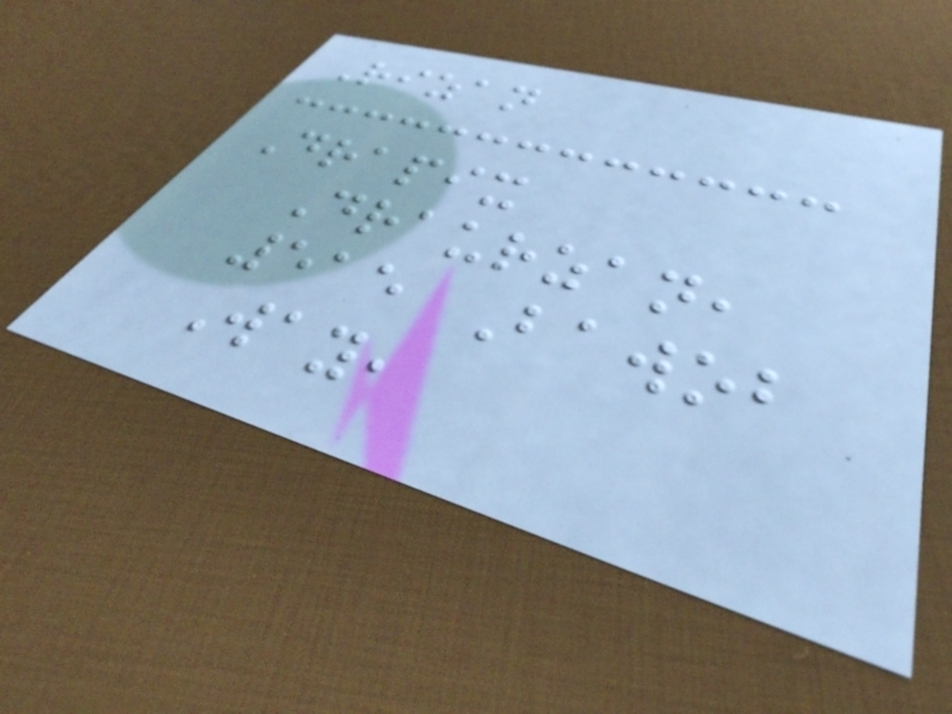Rizan
Drapix
Draurzan,
515 Bawob
Way,
